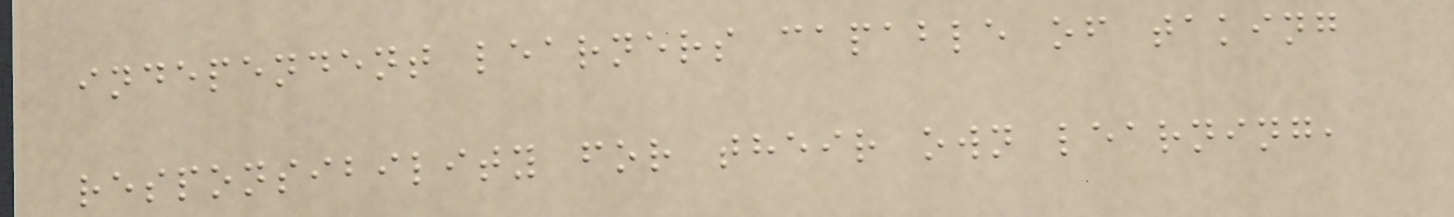independent learners capable of taking
responsibility for their own learning,
